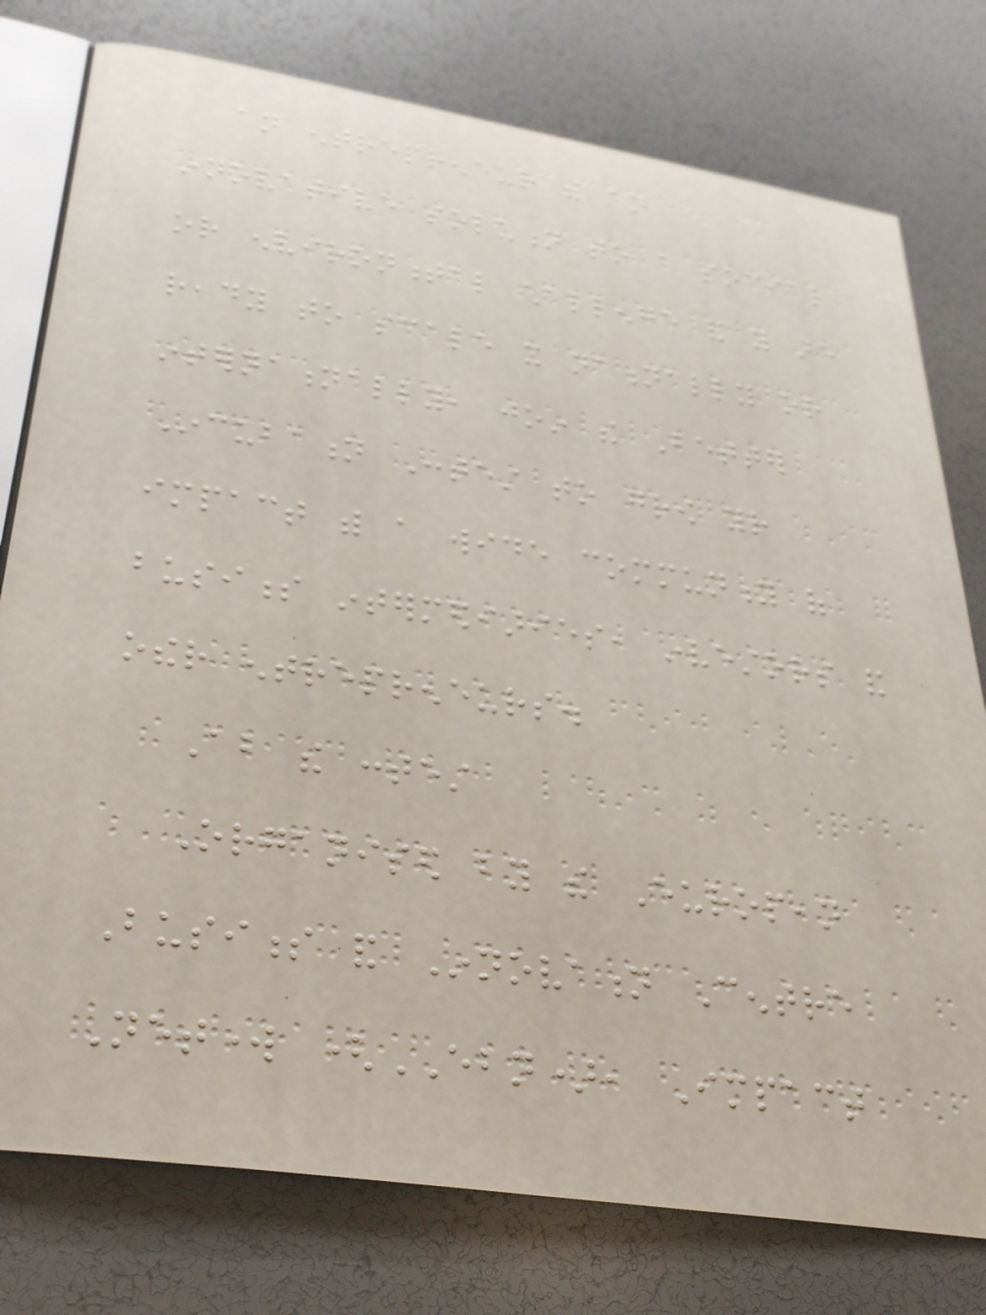an entrepreneur with an
innovative solution to a social
or environmental challenge and you are
ready to scale it nationally or
internationally, join the Better
Incubation Contest to grow your
impact with a wide community of
business intermediaries, investors and
other entrepreneurs.
About the contest
Organised by the European
Business and Innovation Centre
Network (EBN), Impact
